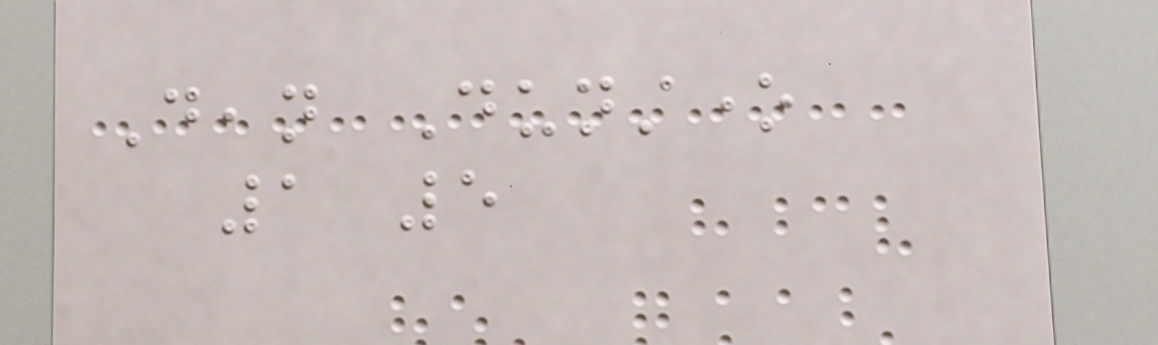Dean Dunstone
1 5
